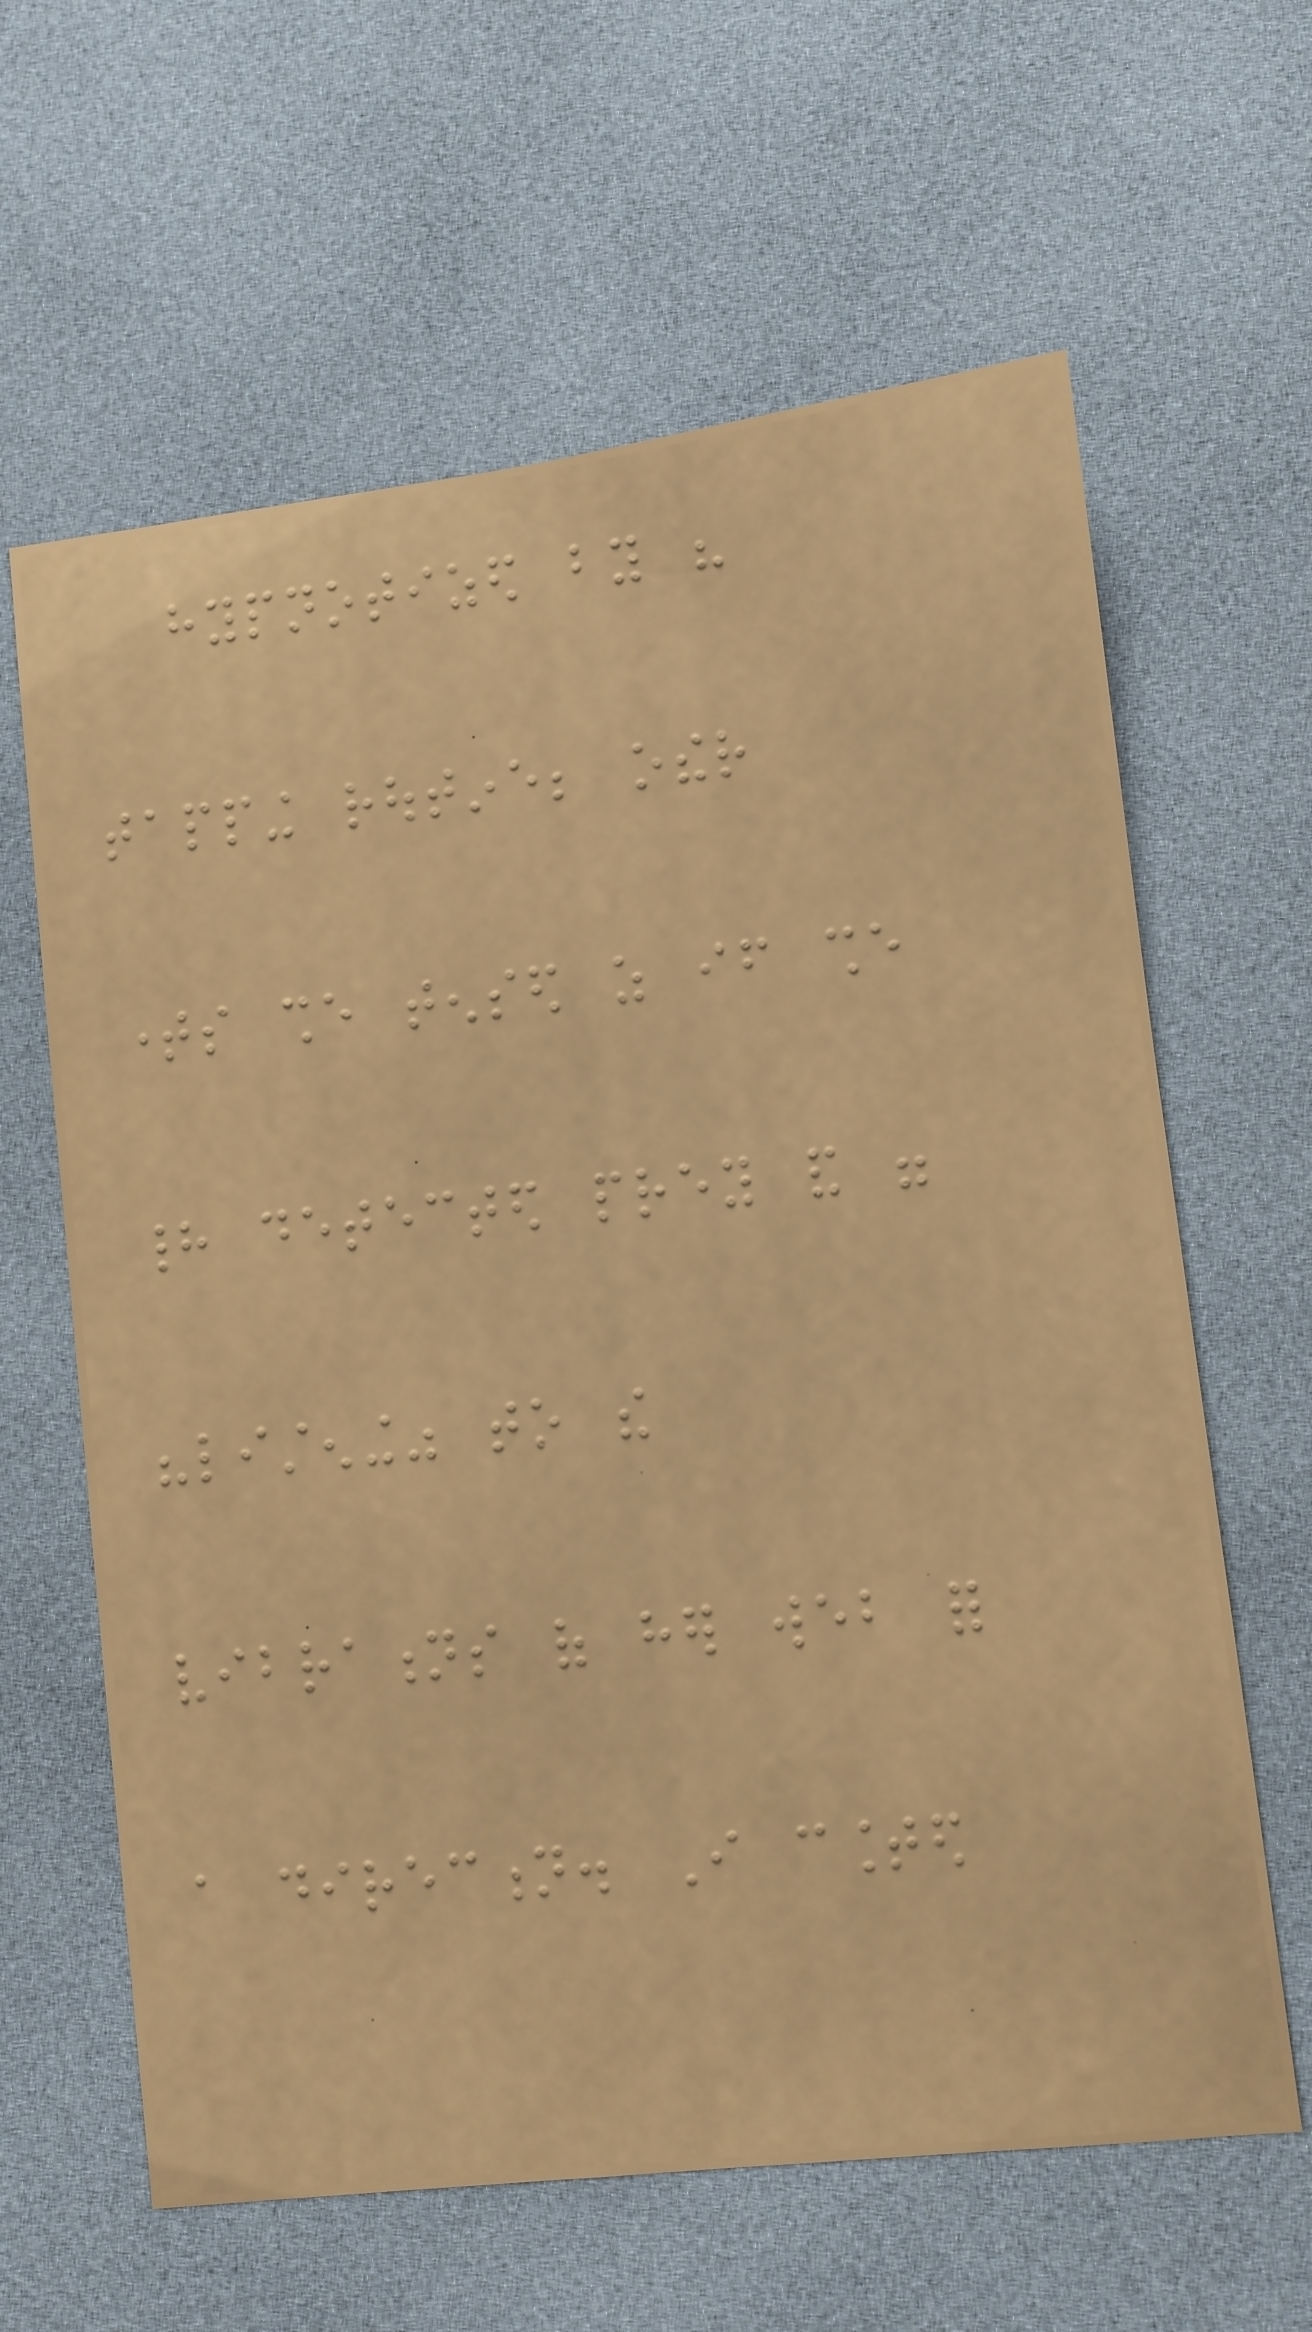hypnotized by his
tapping routine; other
times she tensed as if she
had detected prey and were
"listening" to the
vibrations of her web for
a direction. I counted
